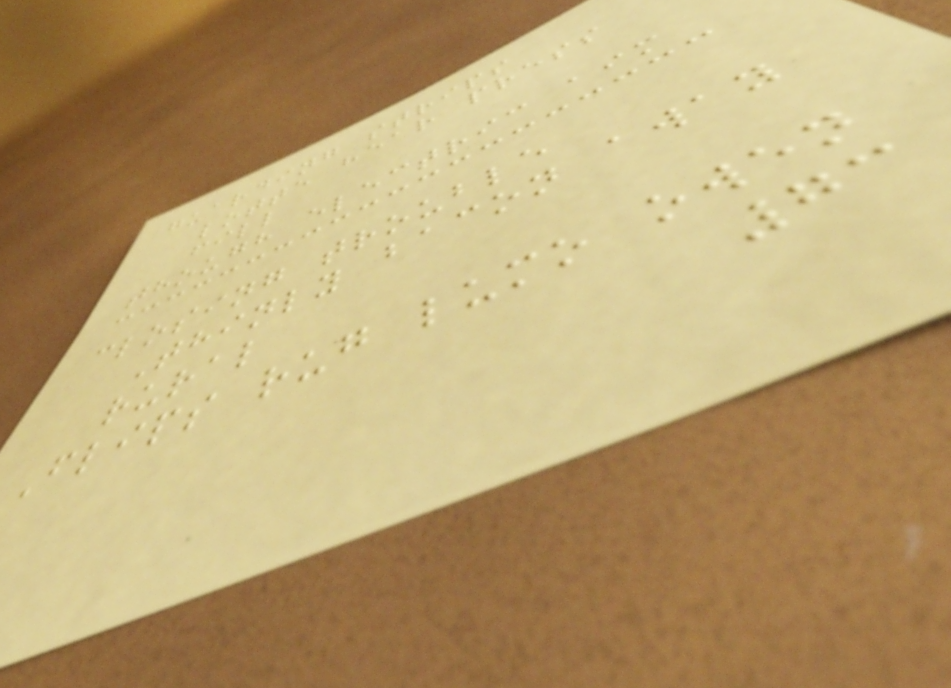guarding strips
lotte hear press
fill
though electric aim
closing trouble
Thinly bacon away
rural
Flips rug lumo owen
73
